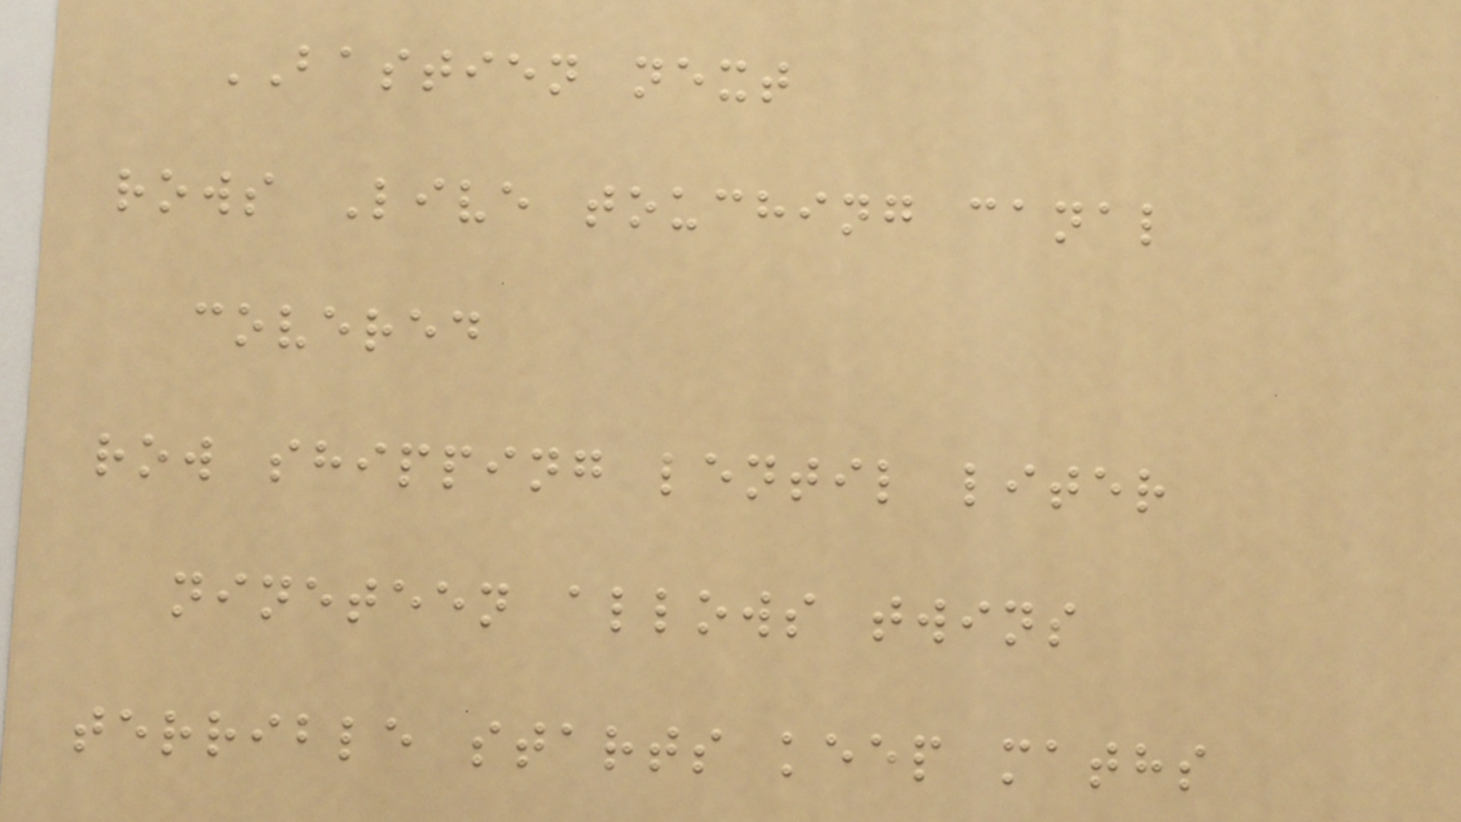BASTIEN next
rows Live touching canal
covered
row shipping lentil liter
nineteen allows twins
terrible starts keep maths
